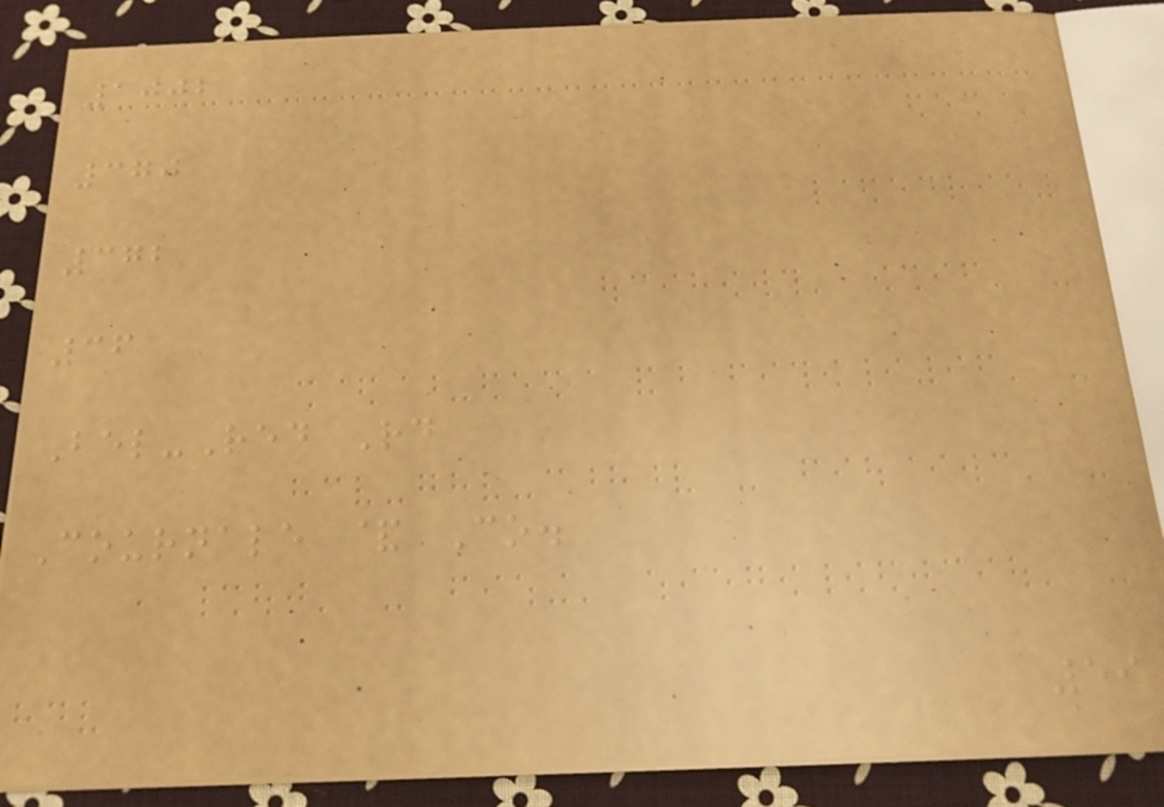1002
370
372
36
Bel-Red Rd
Cournale & Co.
59
